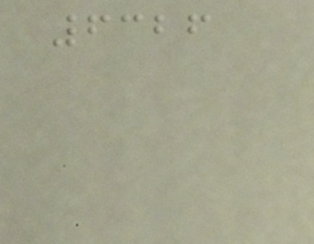6326
